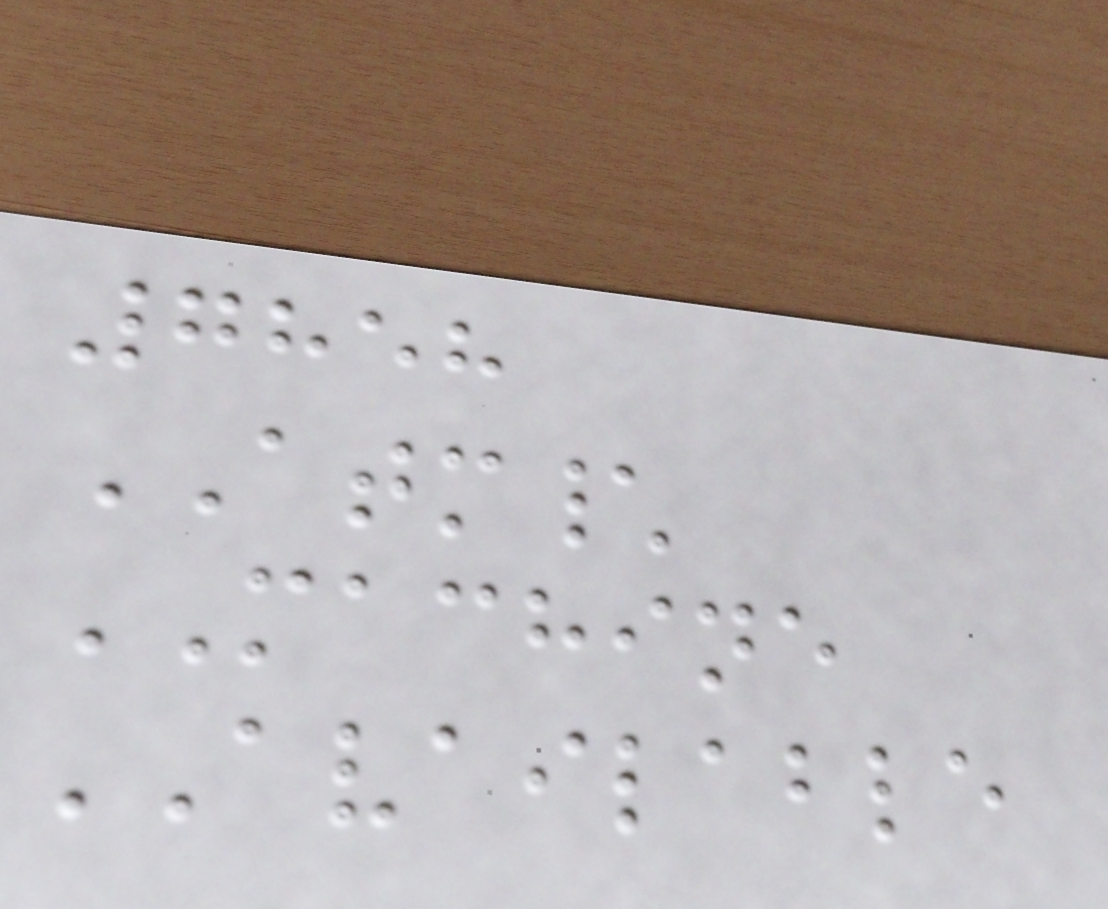7858
ATM\
MACHINE
AVAILABLE
